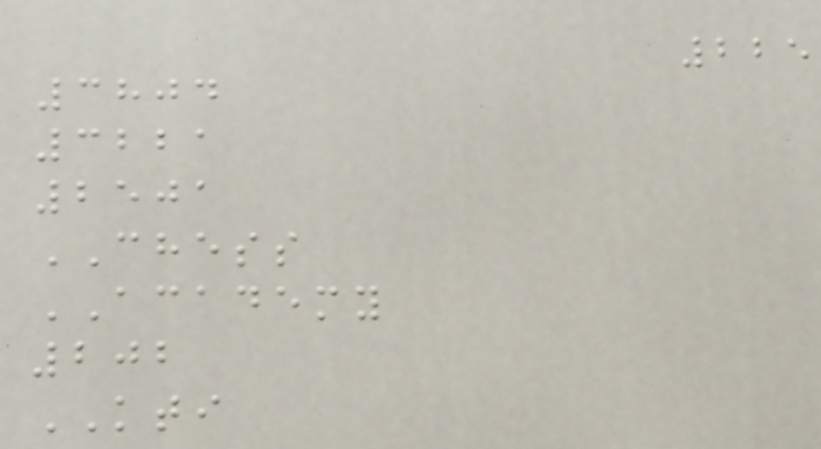225
3804
3221
2501
CHESS
ACADEMY
202
KTI
